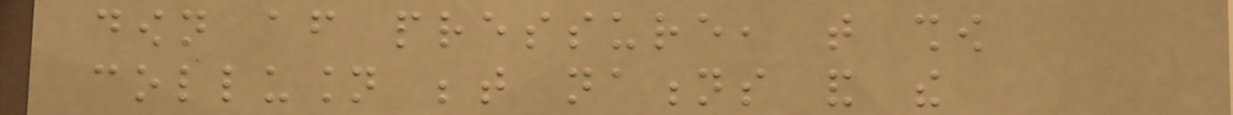down after pressure, that show
collusion between nations and the
